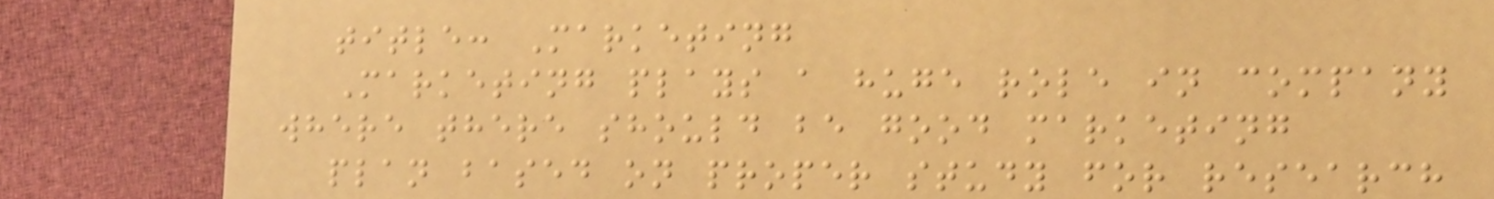title: Marketing
Marketing plays a huge role in company
where there should be good marketing
plan based on proper study for research
